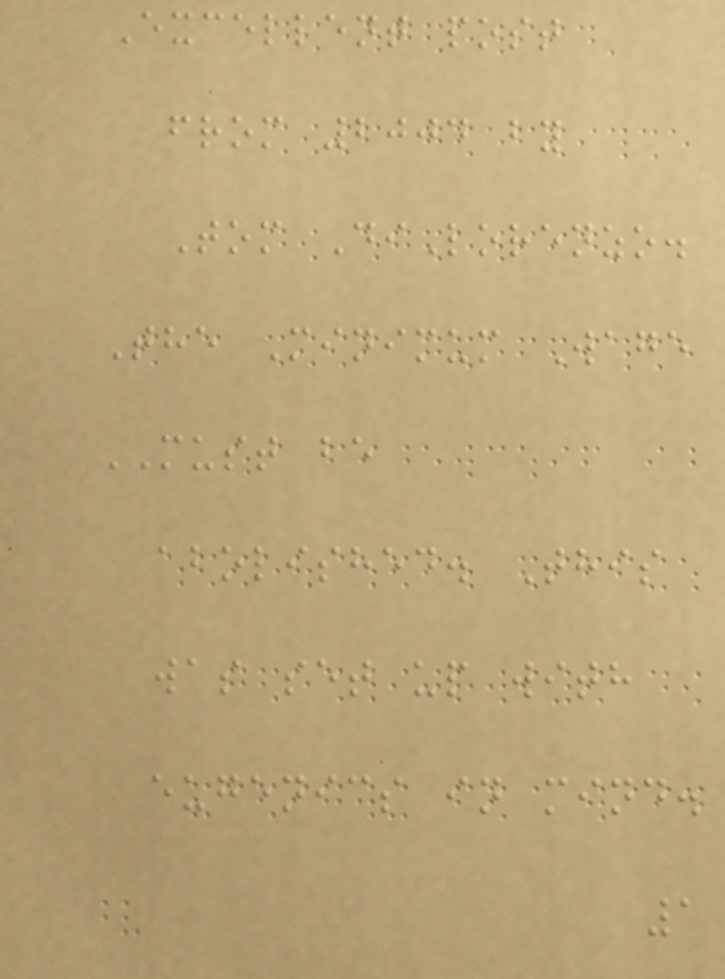Excellent post
from 2004 by
Tom DiLorenzo.
The Minimum Wage
MUST be
abolished. This
was set up with
eugenics in mind.
1
